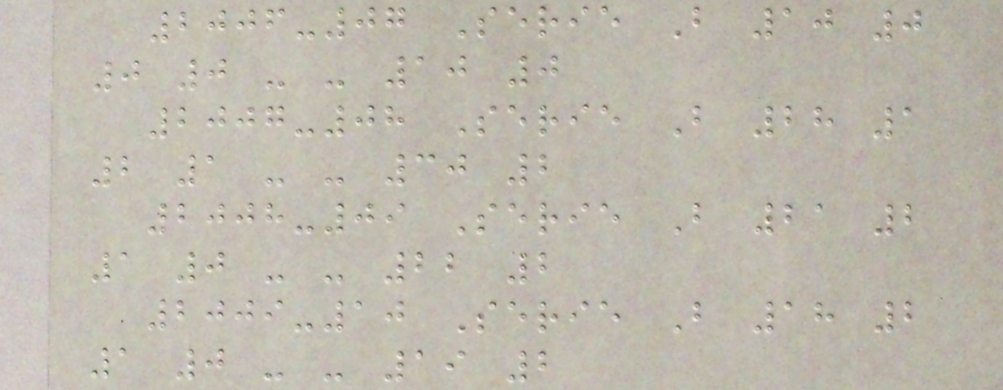2006-07 Serie B 10 0
0 0 - - 10 0
2007-08 Serie B 28 1
2 1 - - 30 2
2008-09 Serie B 21 2
1 0 - - 22 2
2009-10 Serie B 18 2
1 0 - - 19 2
